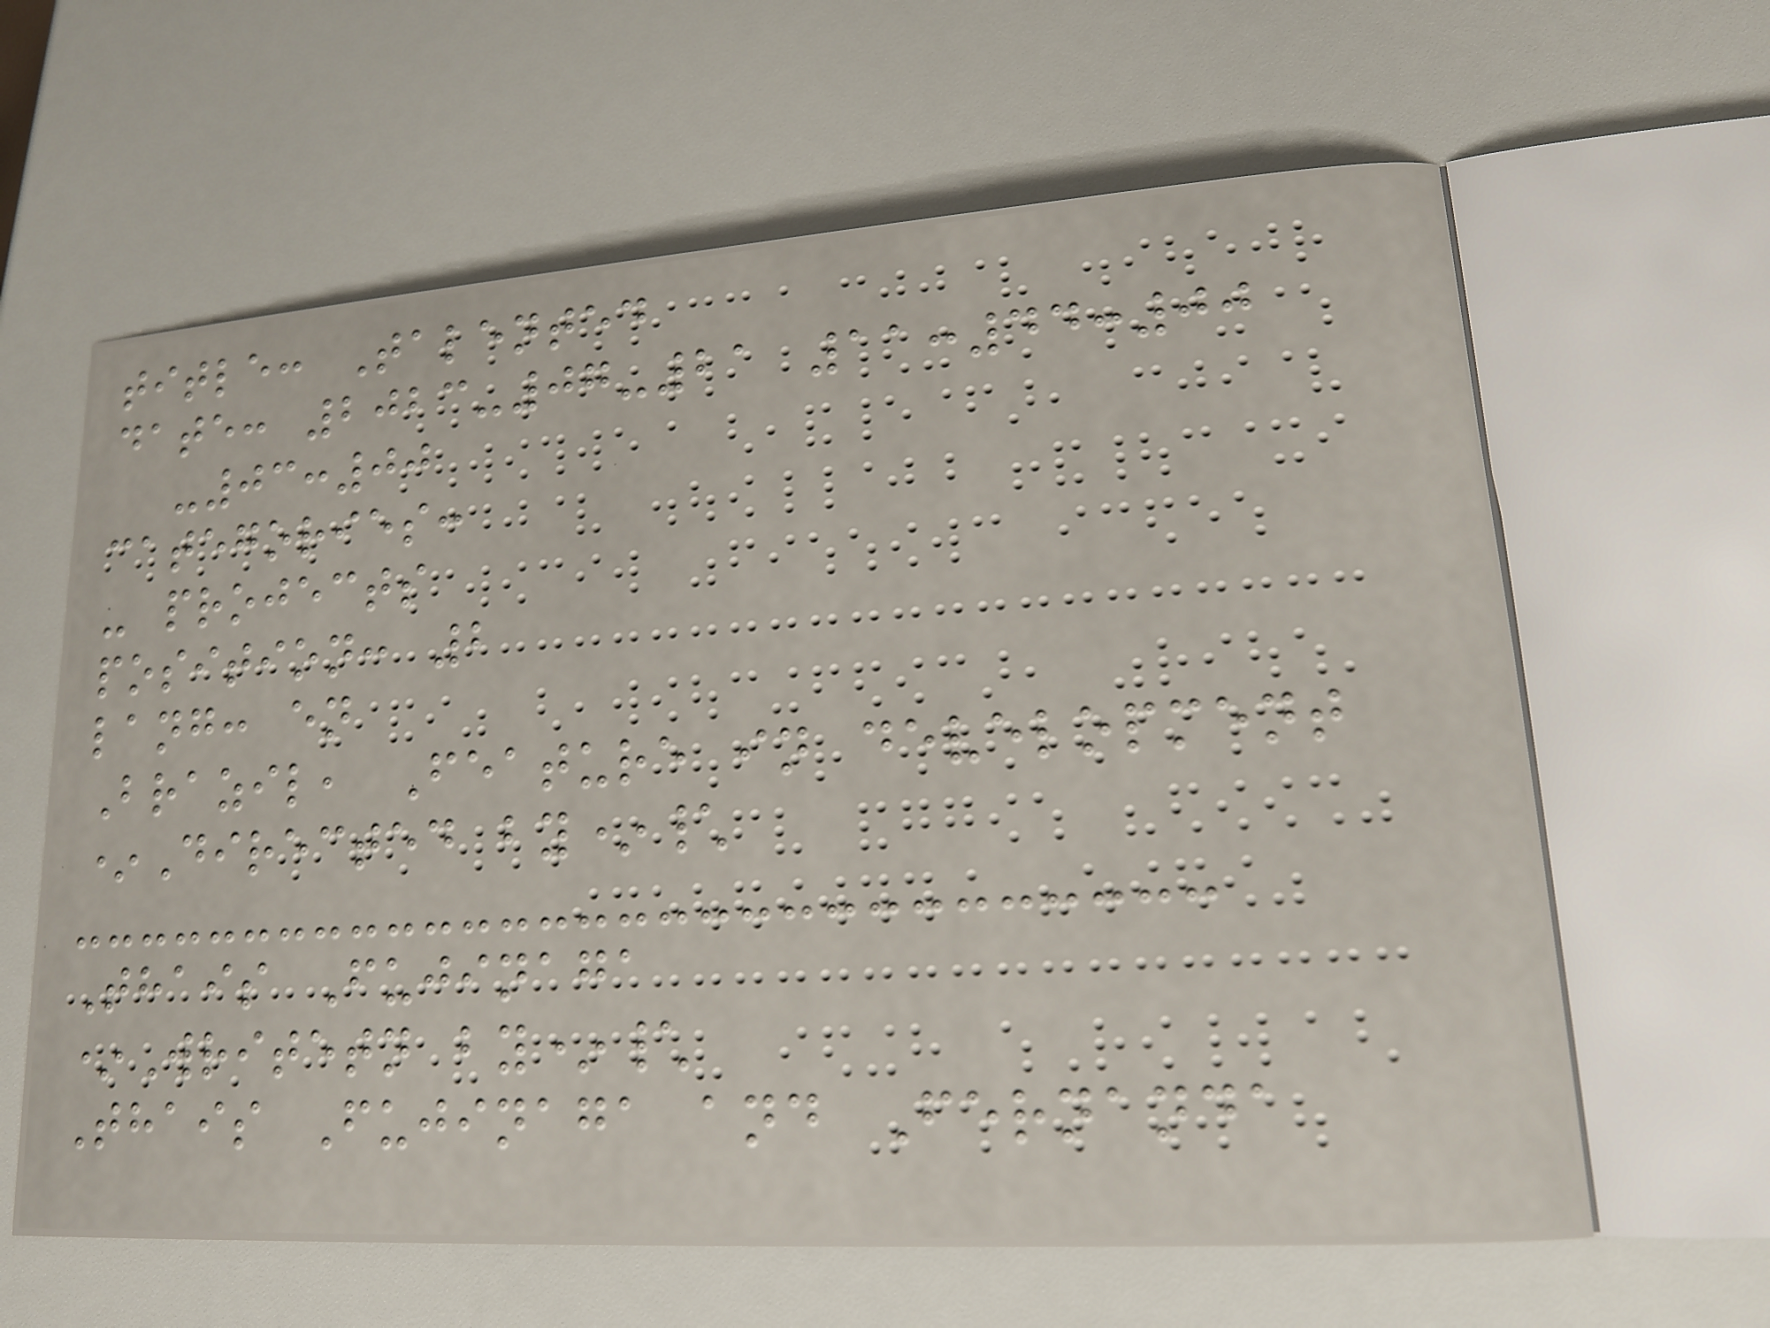title: Talented
date: 2023-07-21 11:44:00
-03:00
categories:
- projects
position: 2
lang: en
Brazil, Feature in development
*Directed by*\
Thais Fujinaga
*Writetn by*\
Thais Fujinaga and Fernanda
